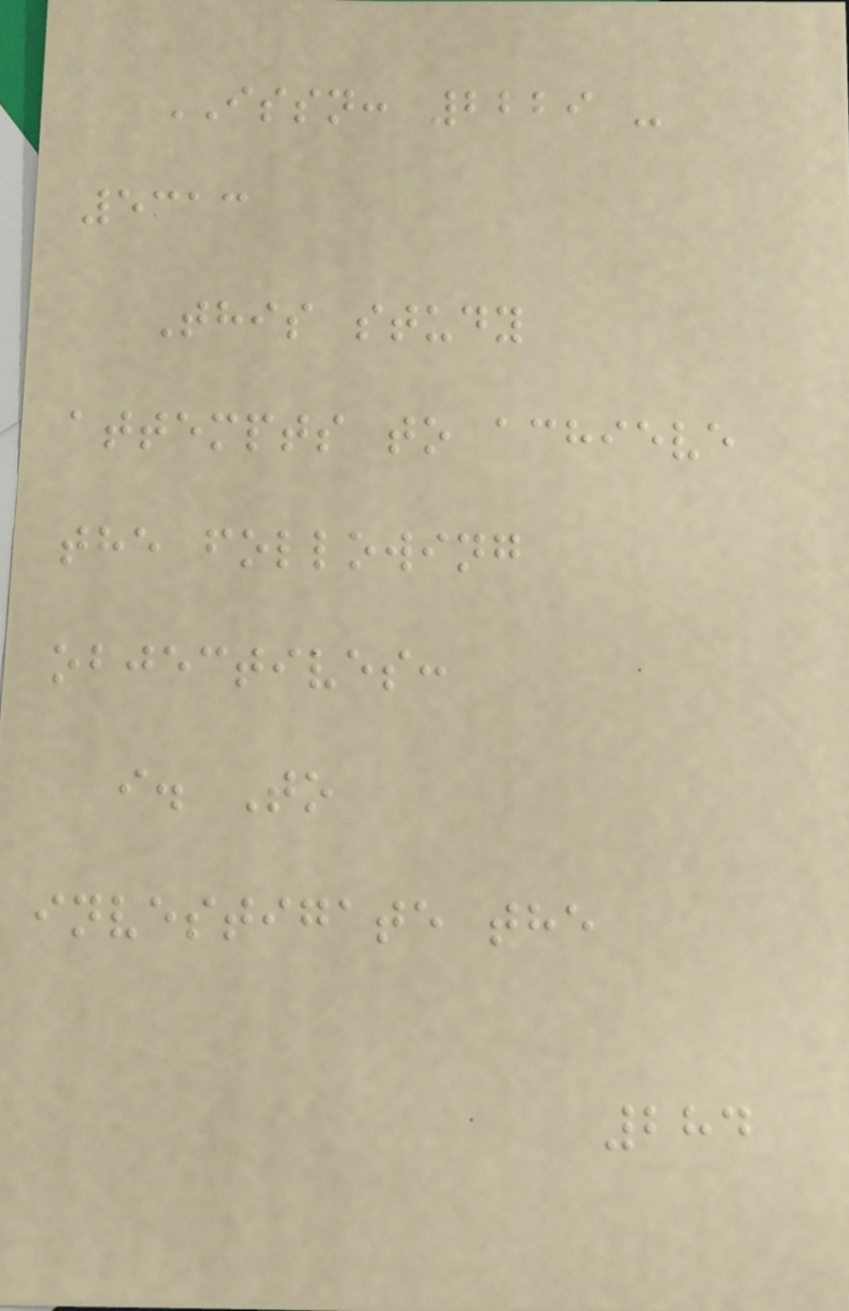ISSN: 2229 -
5313
This study
attempts to achieve
the following
objectives:
i. To
investigate the
284
